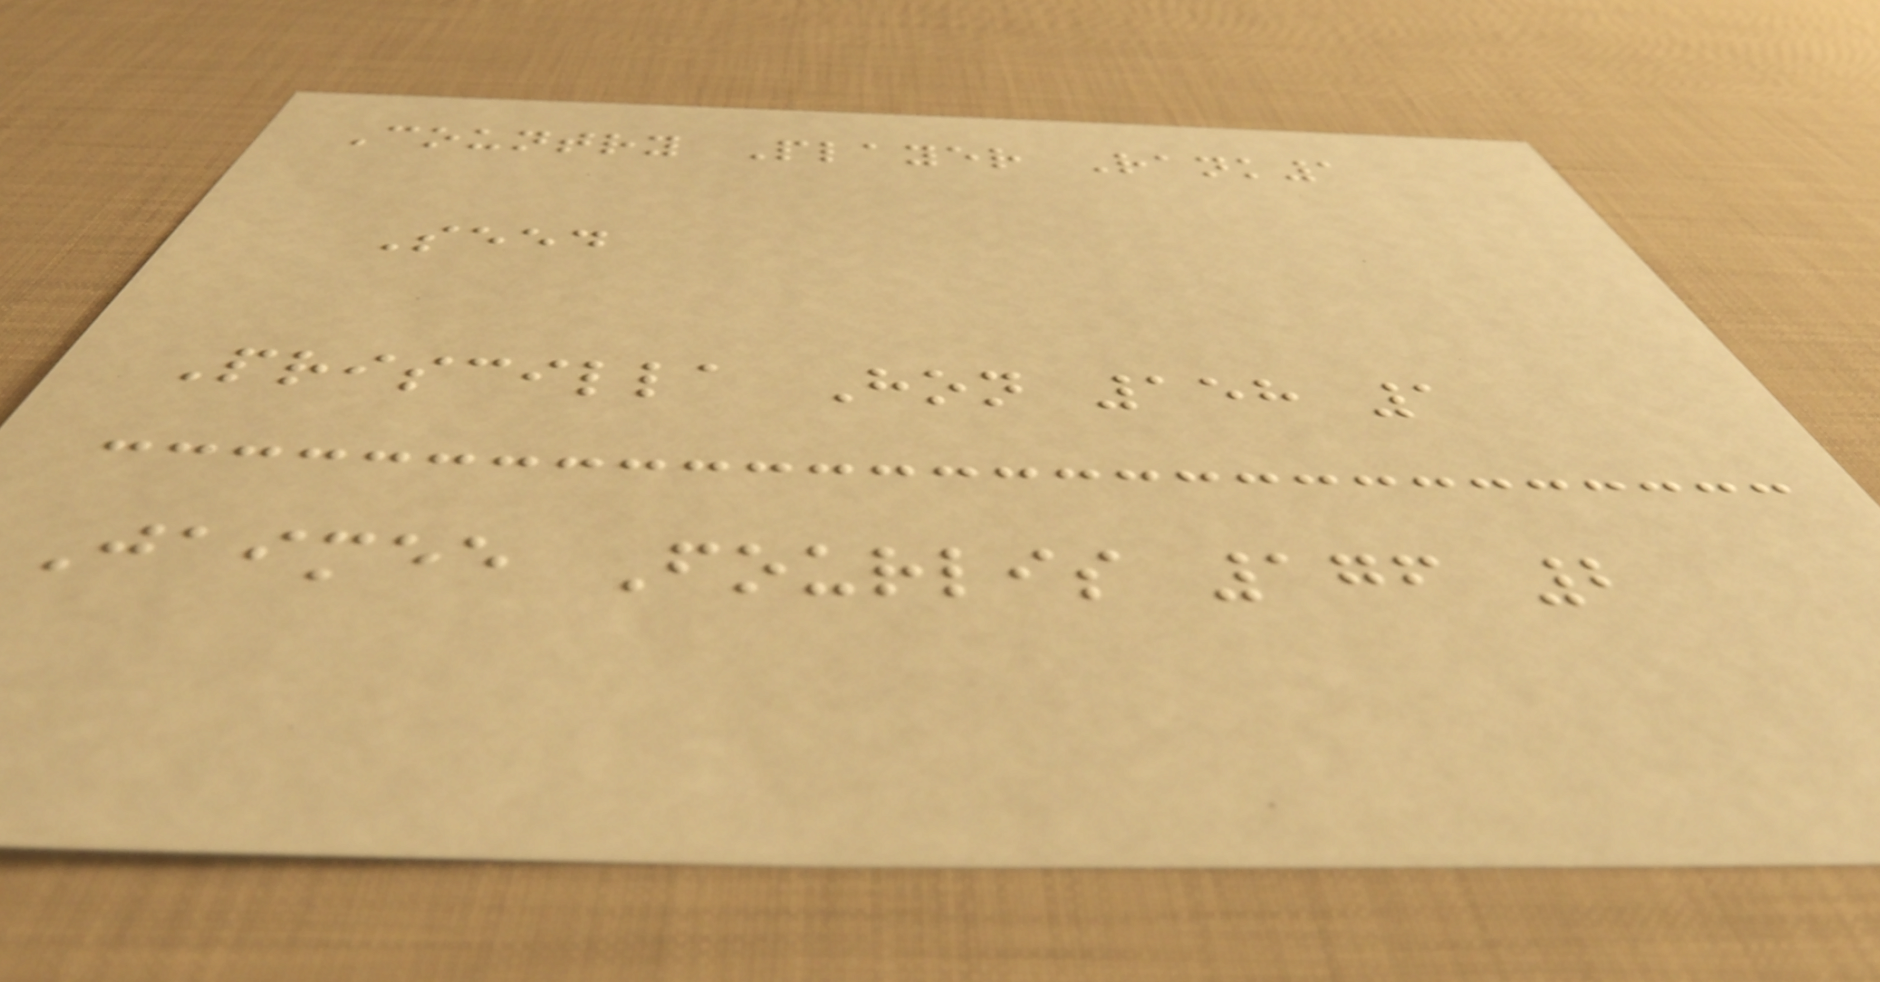Country Player Rank1
Seed
Priscilla Hon 158 1
Jaimee Fourlis 176 2
